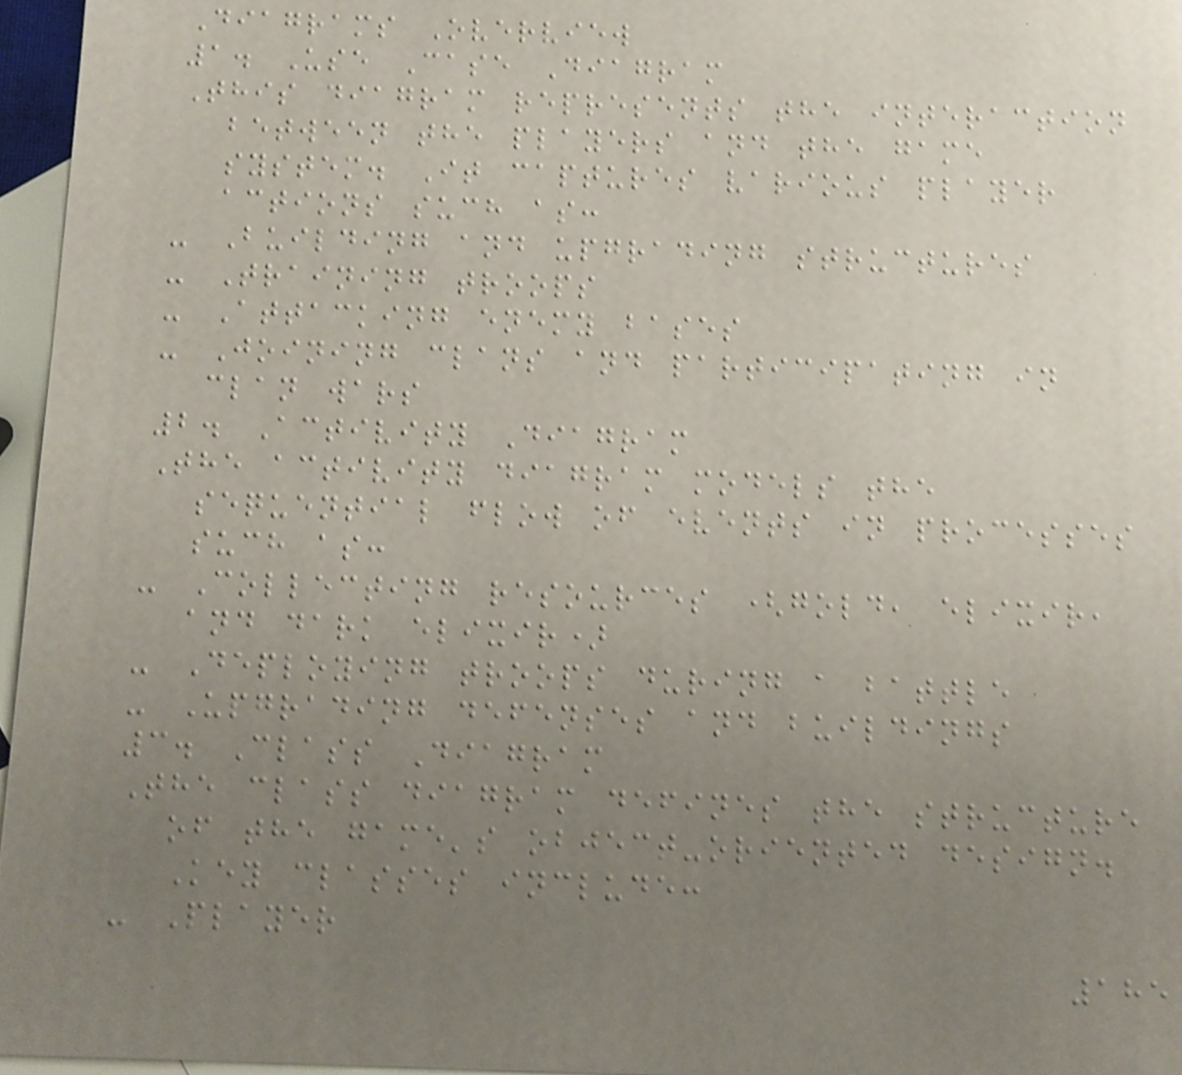Diagrams Overview
1. Use Case Diagram
This diagram represents the interaction
between the players and the game
system. It captures various player
actions such as:
- Building and upgrading structures
- Training troops
- Attacking enemy bases
- Joining clans and participating in
clan wars
2. Activity Diagram
The activity diagram models the
sequential flow of events in processes
such as:
- Collecting resources (gold, elixir,
and dark elixir)
- Deploying troops during a battle
- Upgrading defenses and buildings
3. Class Diagram
The class diagram defines the structure
of the game's object-oriented design.
Key classes include:
- Player
185
